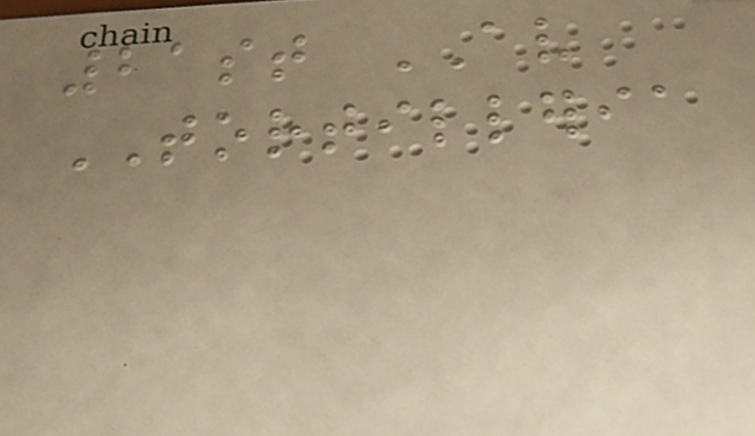21st AV
TORTILLERIA
